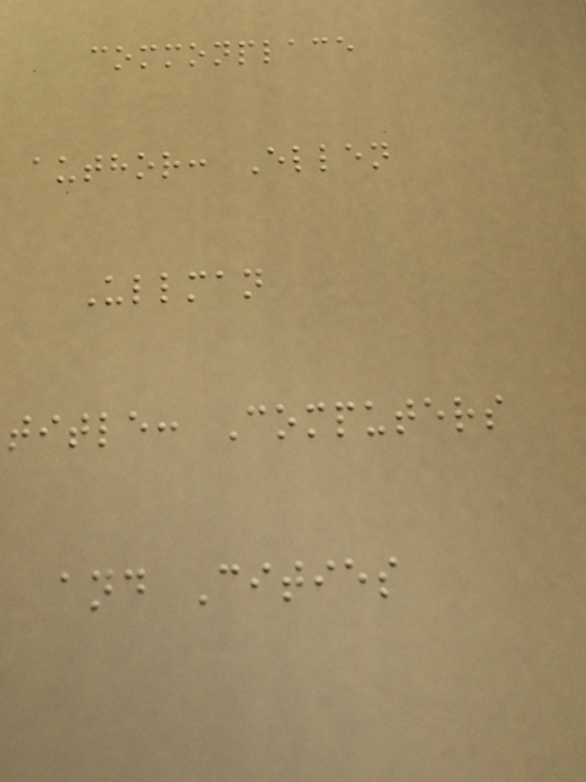commonplace
author: Ellen
Ullman
title: Computers
and Cities
